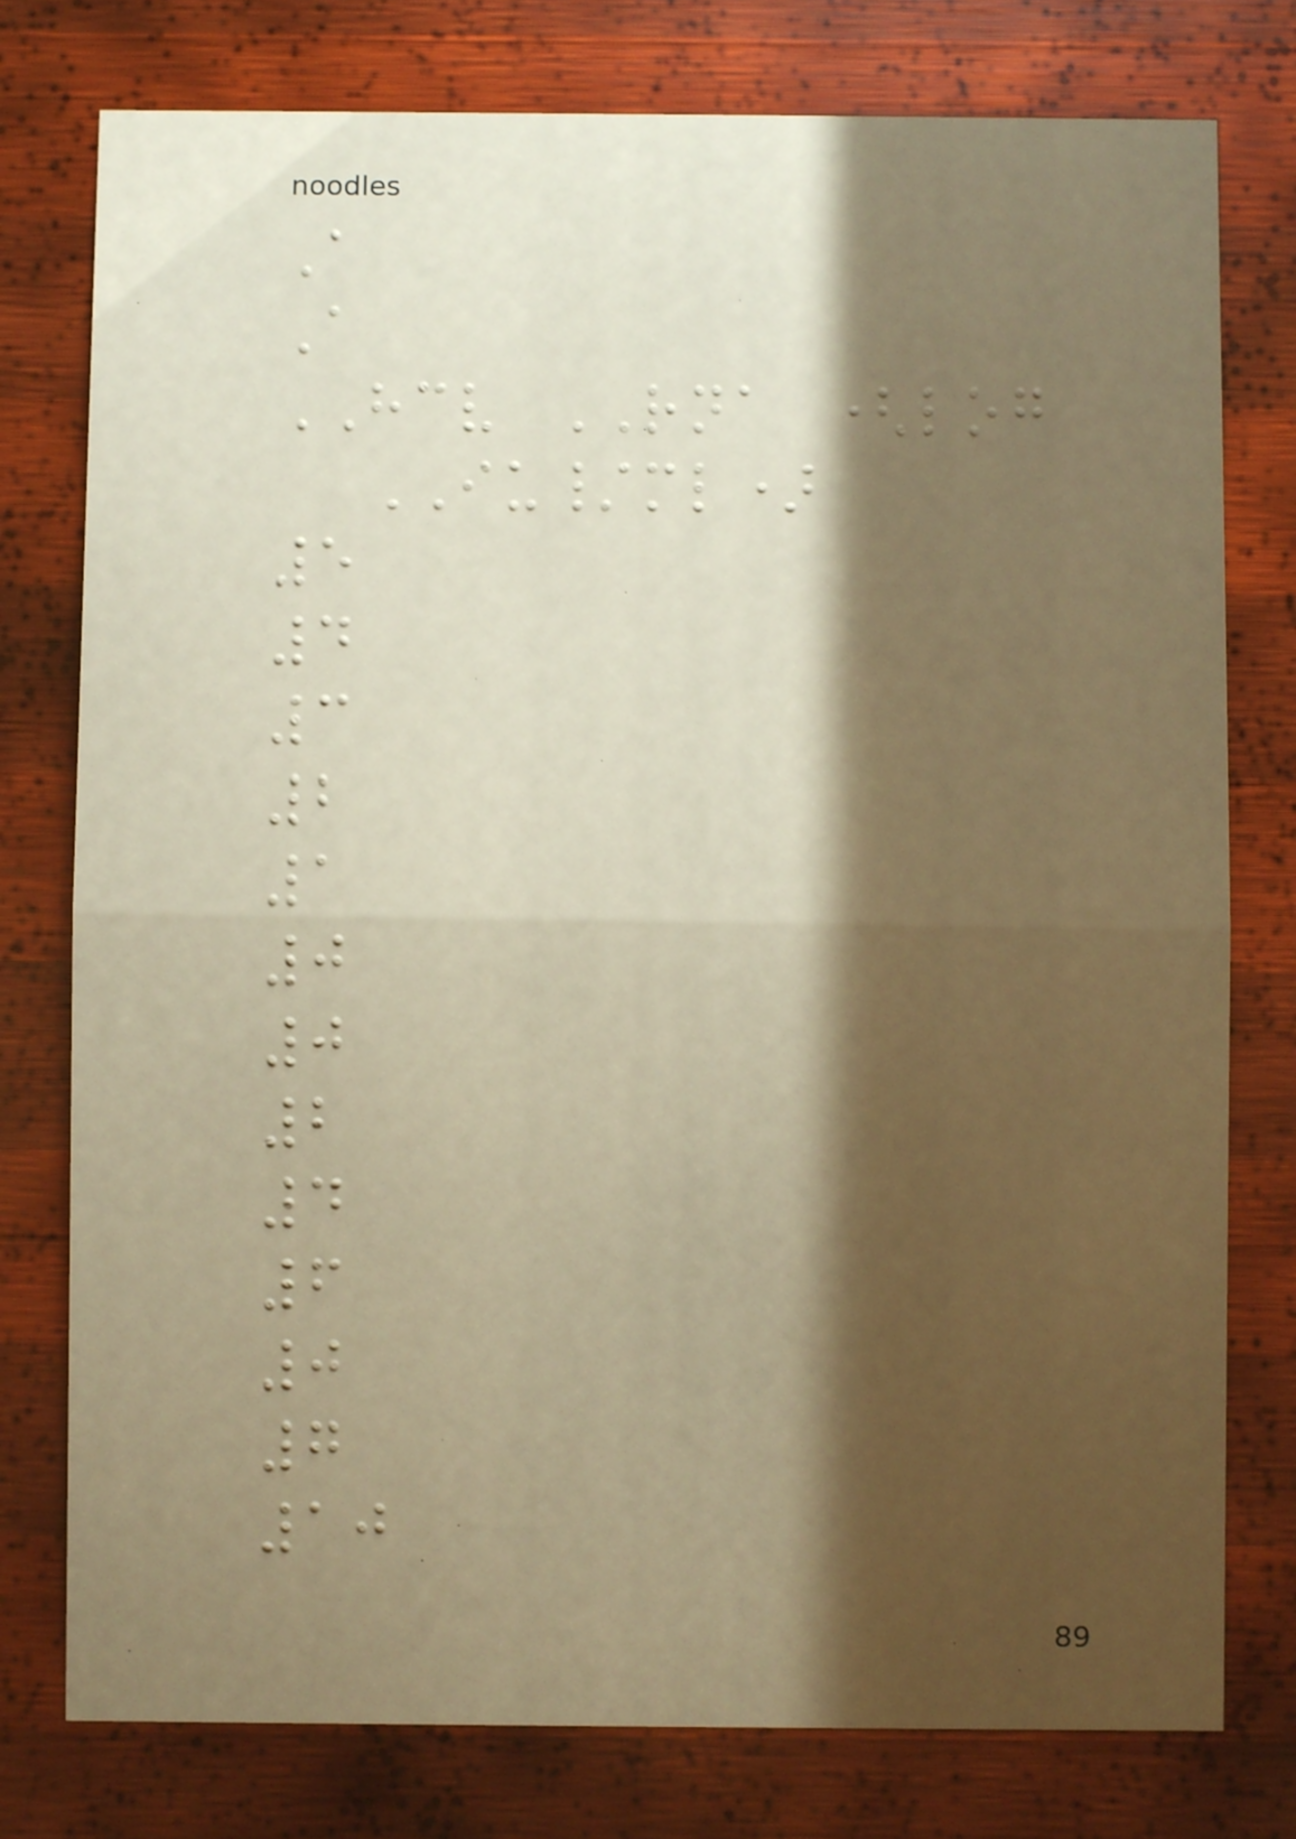A
A
HCV RNA (log
IU/ml)
5
4
3
2
1
0
0
2
4
6
0
7
10
